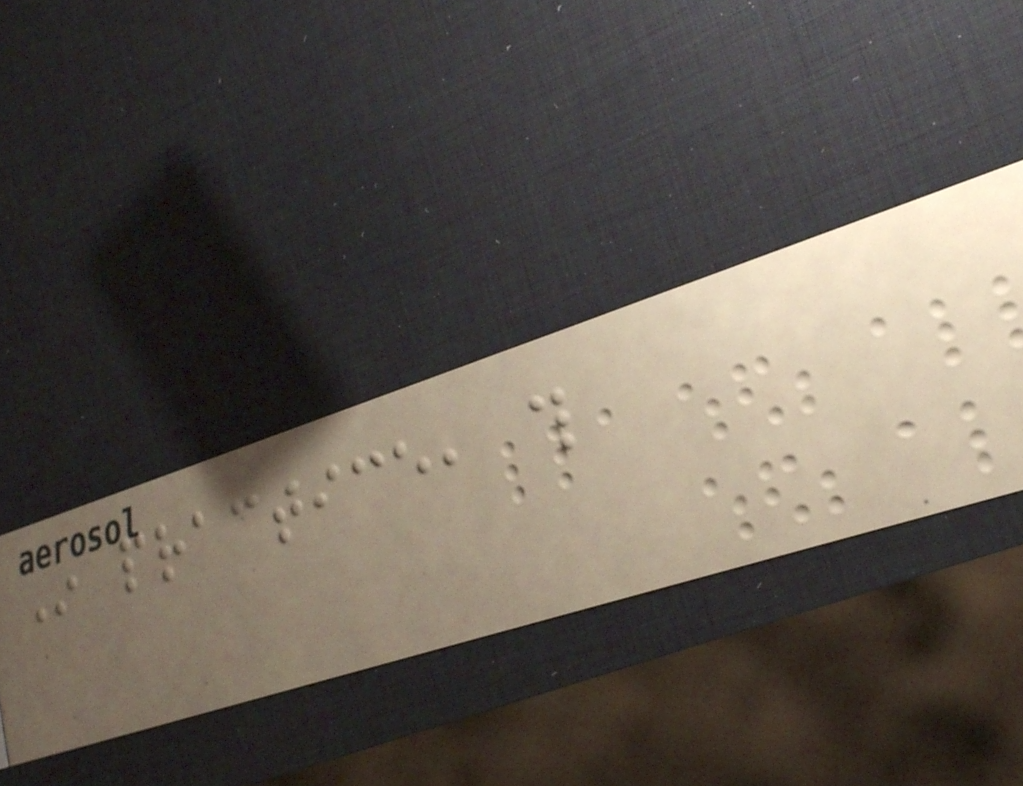In practice, this
